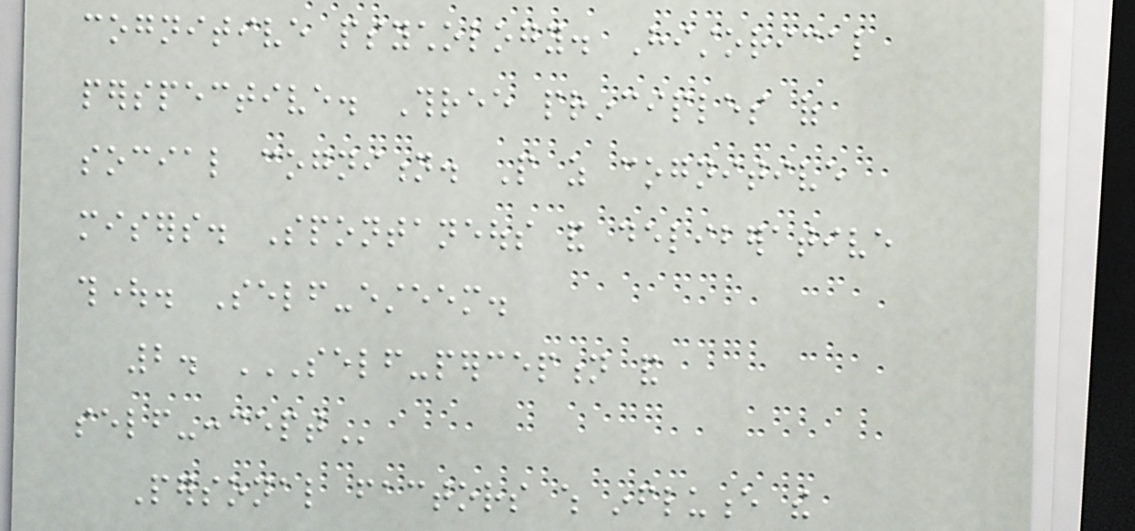cognitive psychology. Historical
perspective. Three principles of
social cognition. People as cognitive
misers. Spontaneous and deliberative
thought. Self-esteem.
2. SELF-PERCEPTION AND
SELF-CONCEPT
Personal factors which influence the
